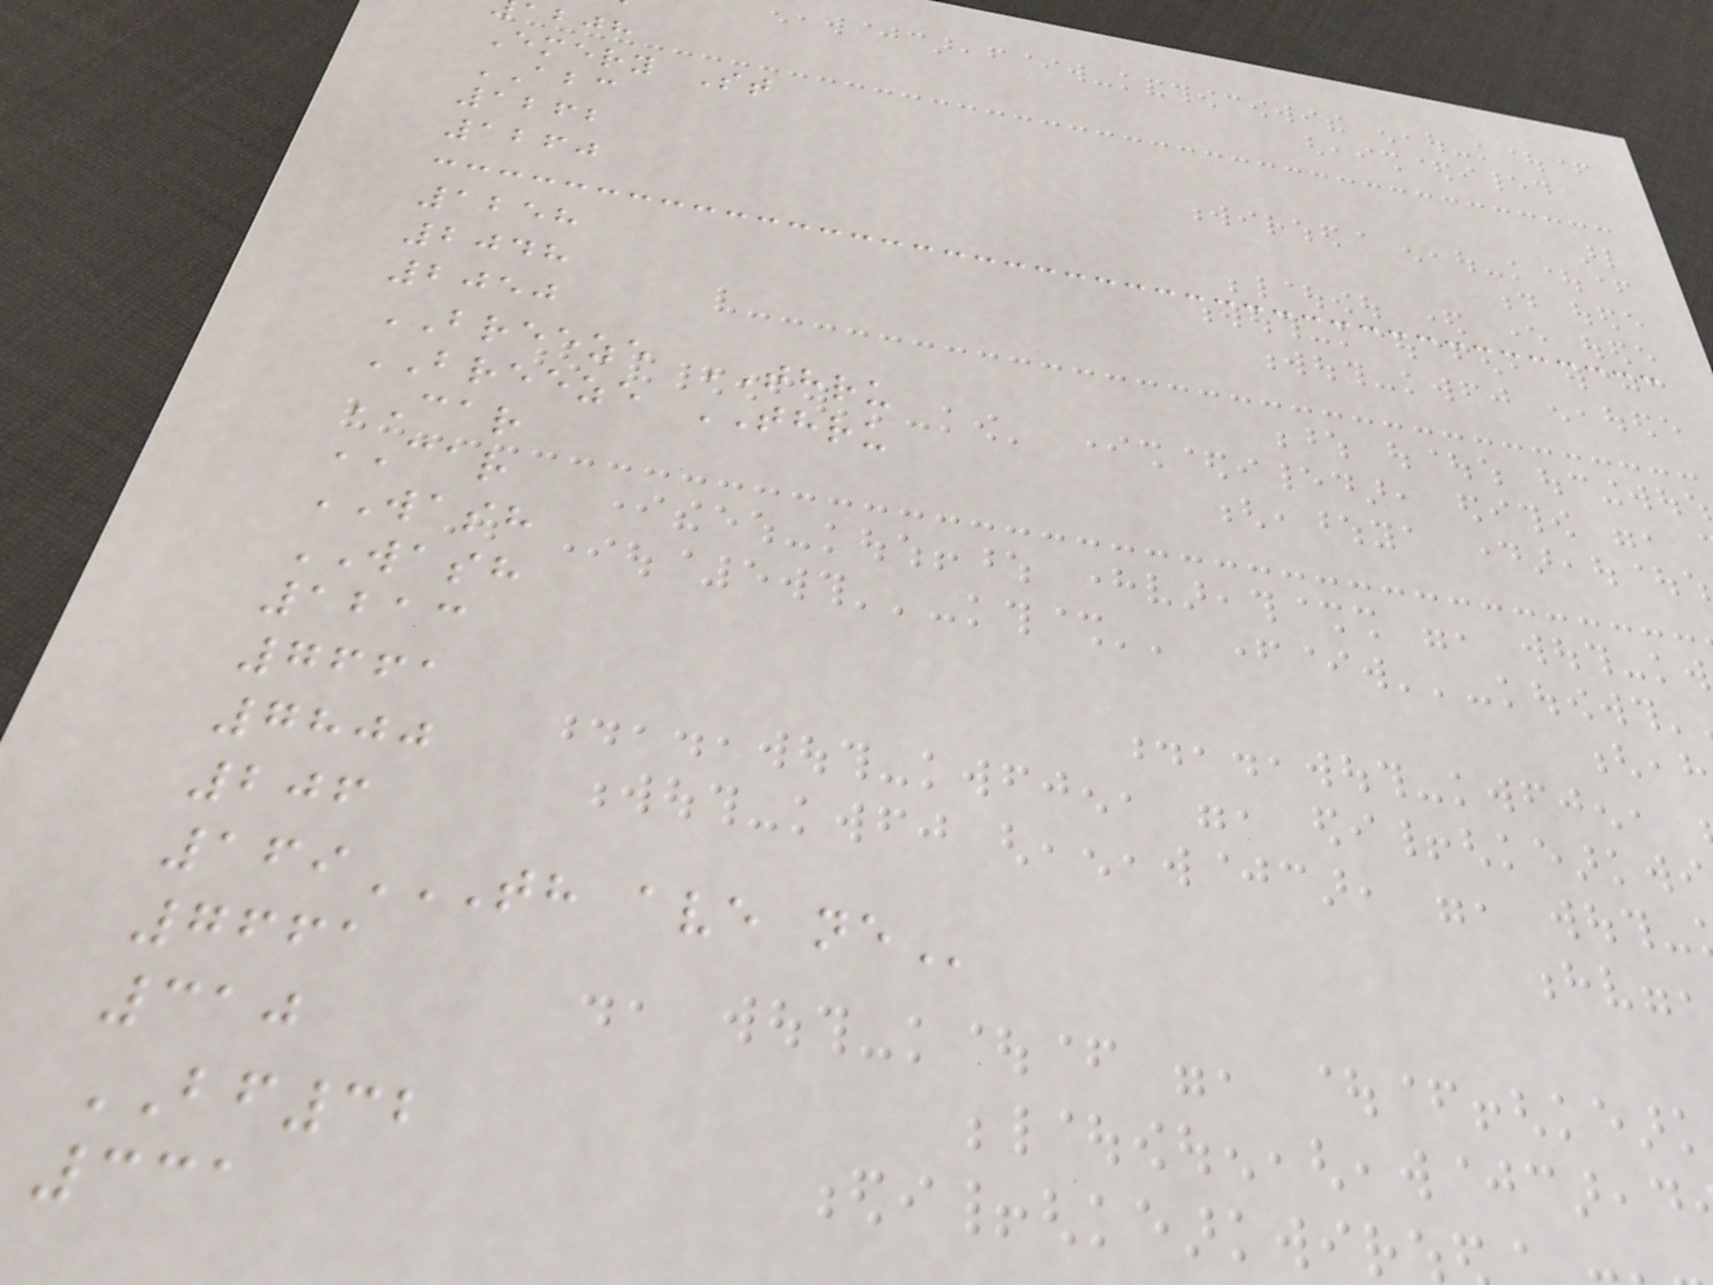abjh
Emery St
ABC
1262
1260
1258
2048
2050
BREEZE THRU
BREEZE THRU
CAR
CAR
WASH
WASH
1213
7661
7800
206
169TH AVE NE
7661
310
BF32
331
